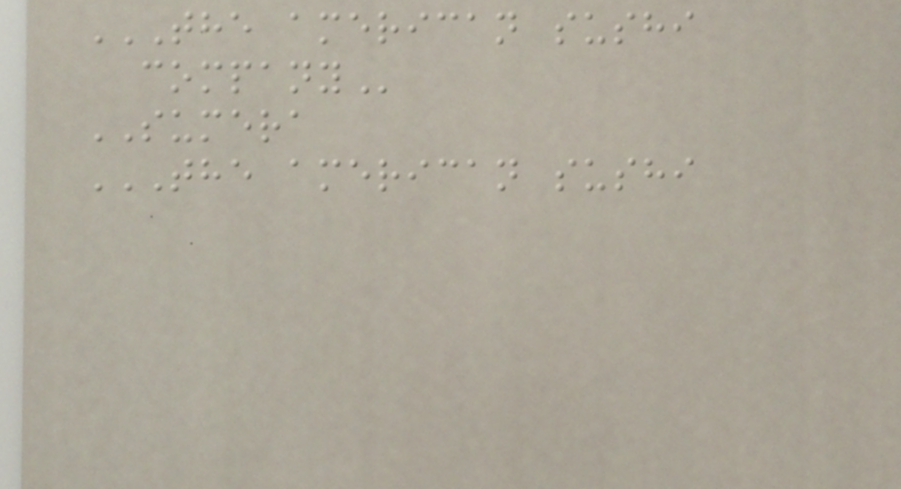THE AMERICAN SUSHI
COMPANY
SUMERA
THE AMERICAN SUSHI
